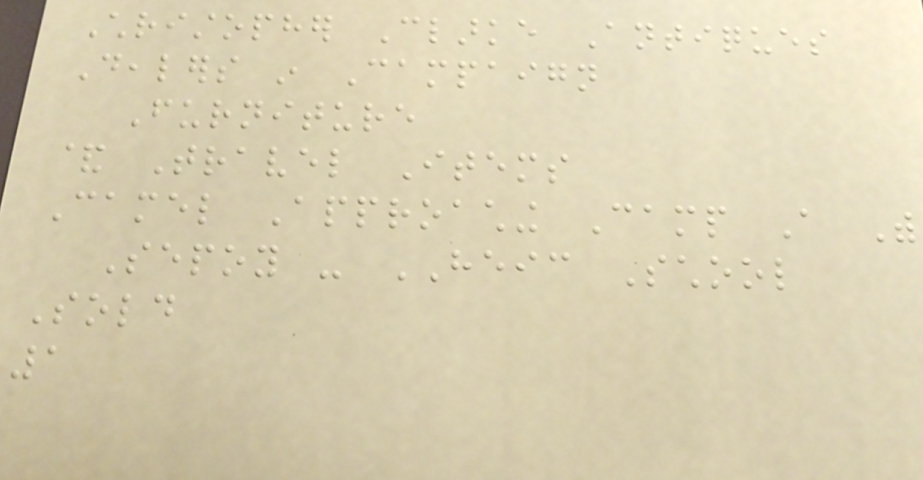Christopher Clarke Antiques
Dealers in Campaign
Furniture
& Travel Items
Camel Approaching Camp A With
Sepoy - HEIC School
Sold
1
